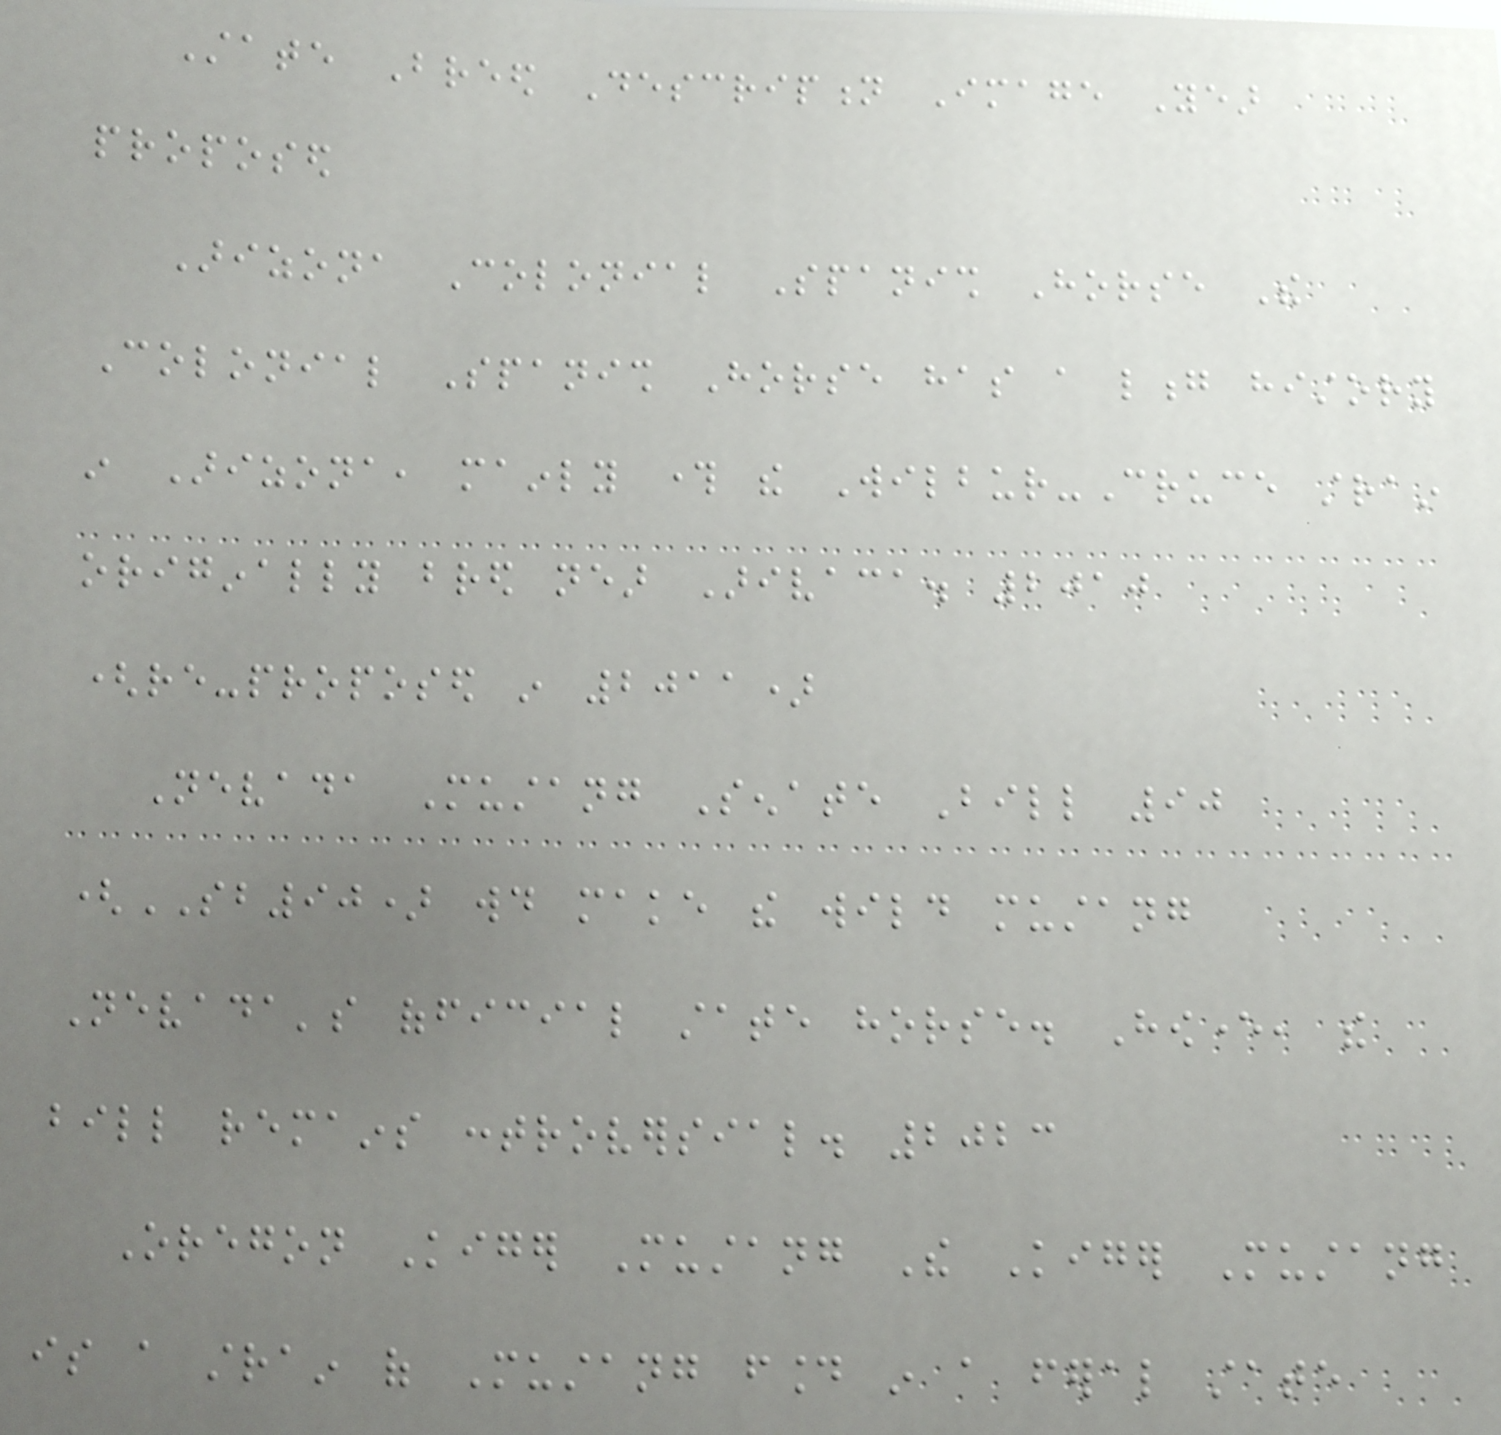State Breed Description Image Year
proposed
Arizona Colonial Spanish Horse The
Colonial Spanish Horse has a long history
in Arizona, mainly through the Wilbur-Cruce strain
originally bred near Arivaca. 2010
(re-proposed in 2011)
Nevada Mustang Senate Bill 90
(SB90) would make the wild mustang
Nevada's official state horse. However, the
bill remains controversial. 2023
Oregon Kiger Mustang The Kiger Mustang
is a strain of Mustang found in a feral state
